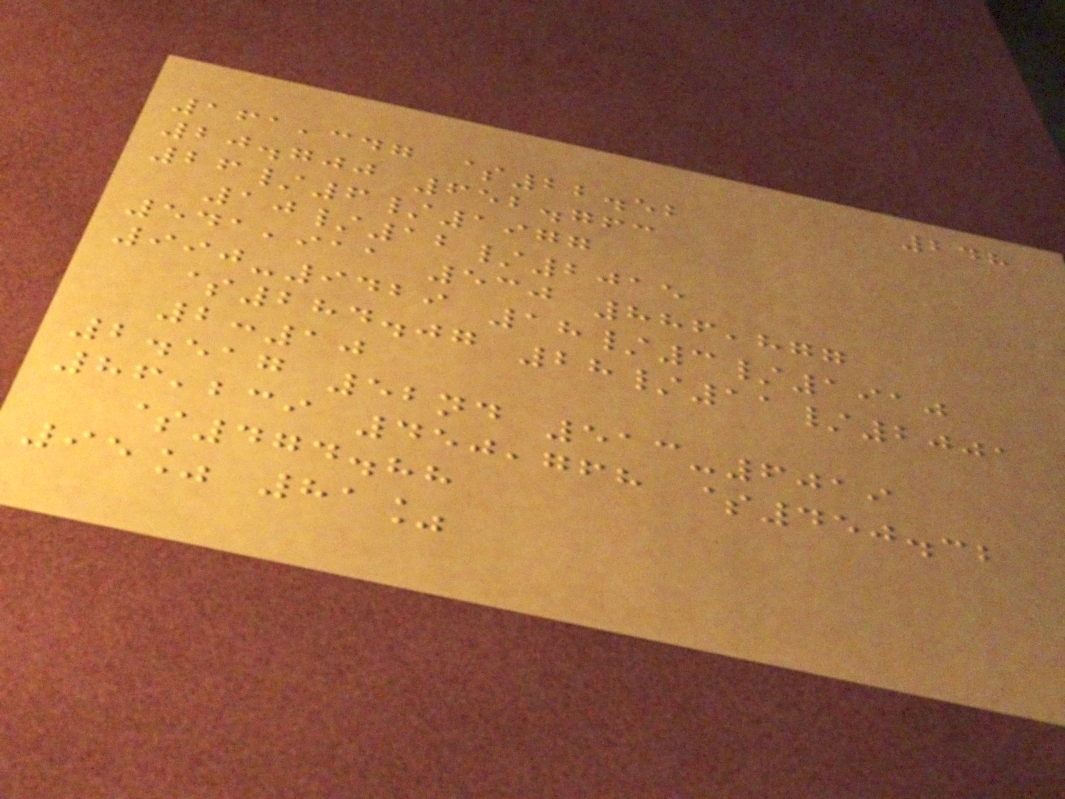248
161,347 $22.52
20.700 652.763
26/6/1977
10/12/2015
541,911 530 886,877
990-9429 18/3/1910
$284.07 28/11/2001
2:10
2.517 52nd 513-6019
86,239 450,768 $450.32
$474.88
95% 81%
